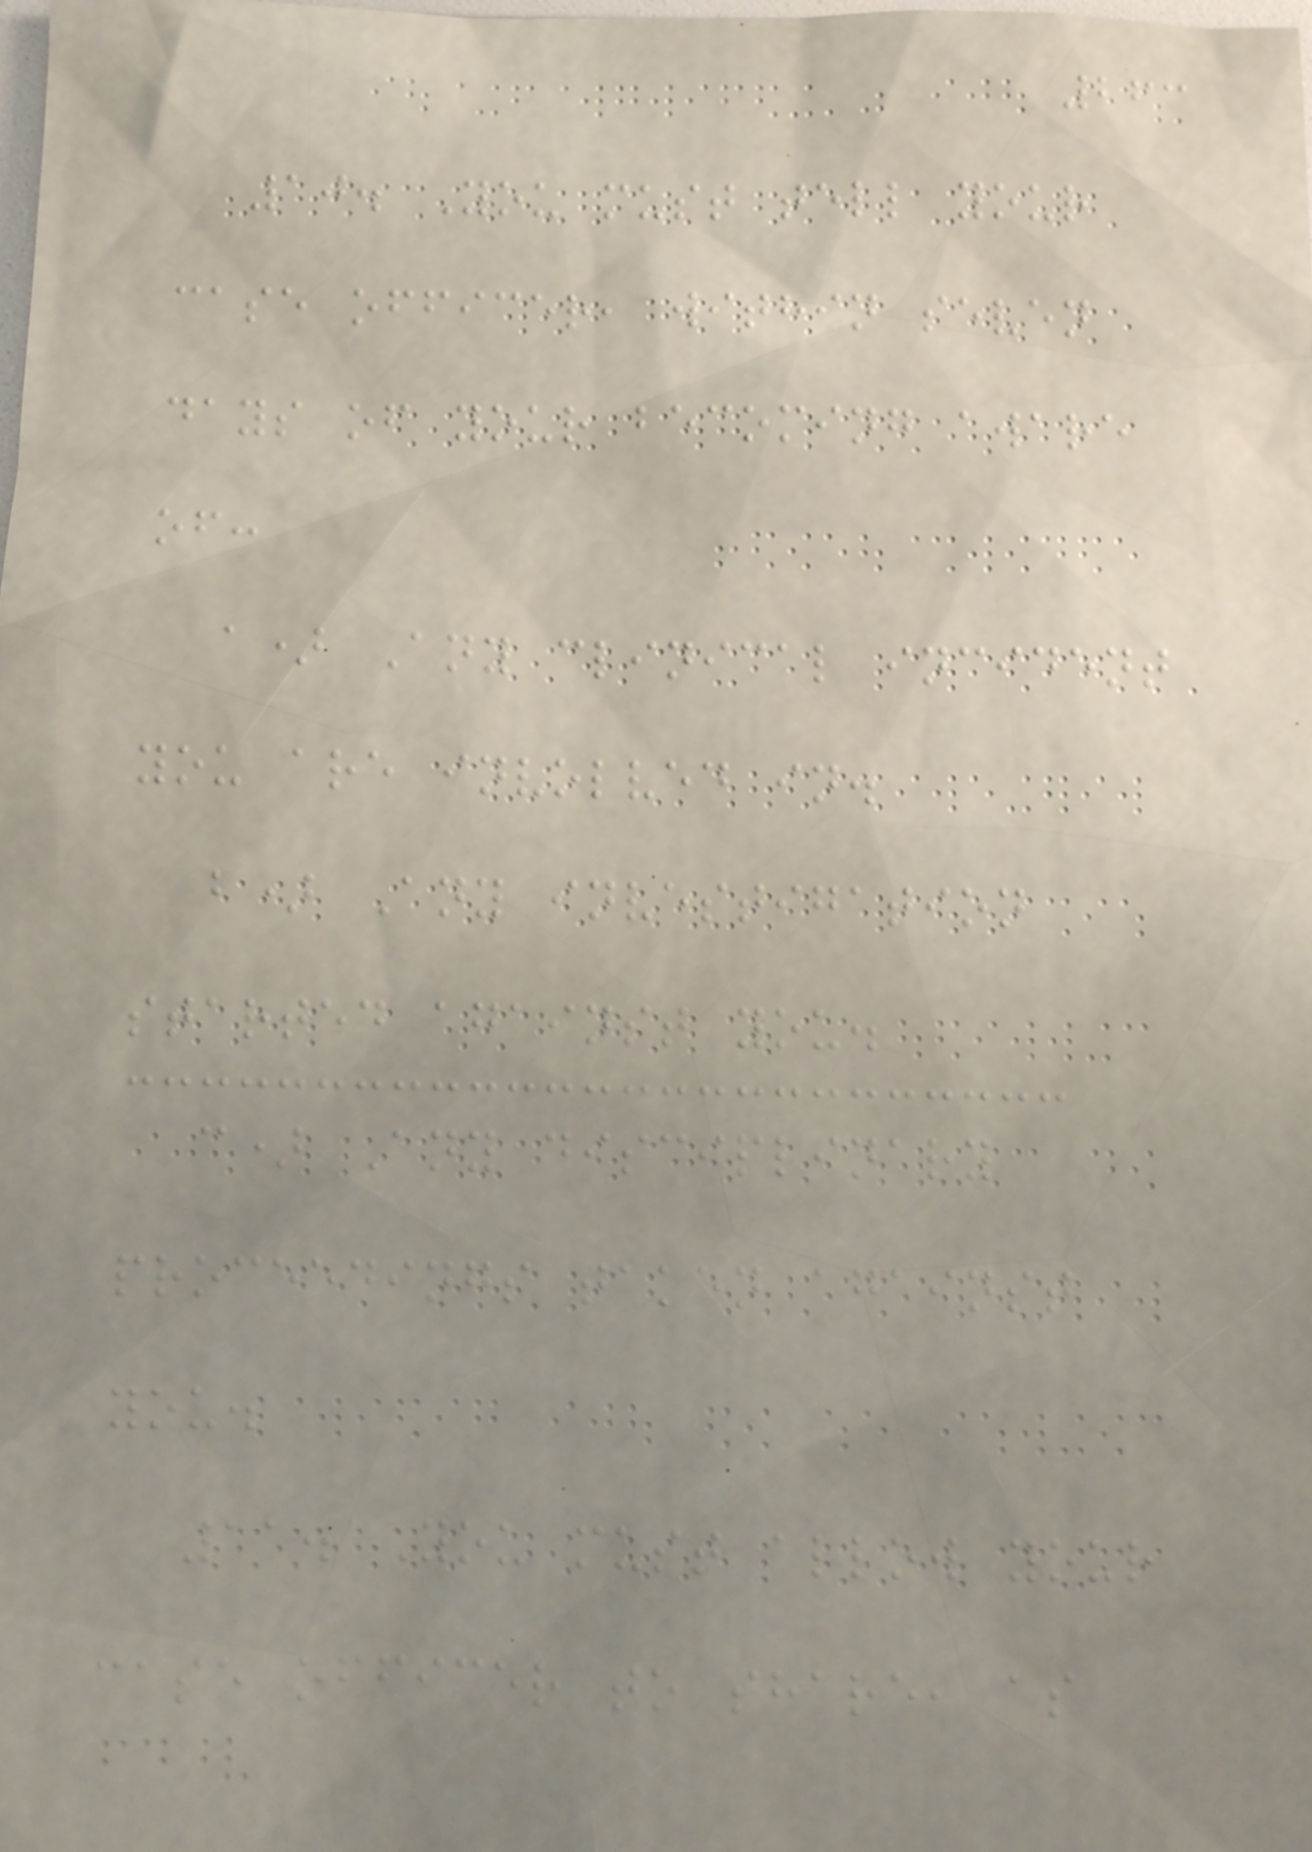263
10. You must tell your
case officer, within seven
days of your becoming aware
of:
a) Any clinical incident
you are involved in.
b) Any investigation
started against you.
c) Any disciplinary
proceedings taken against
you.
11. You must allow your
case officer to share, as
